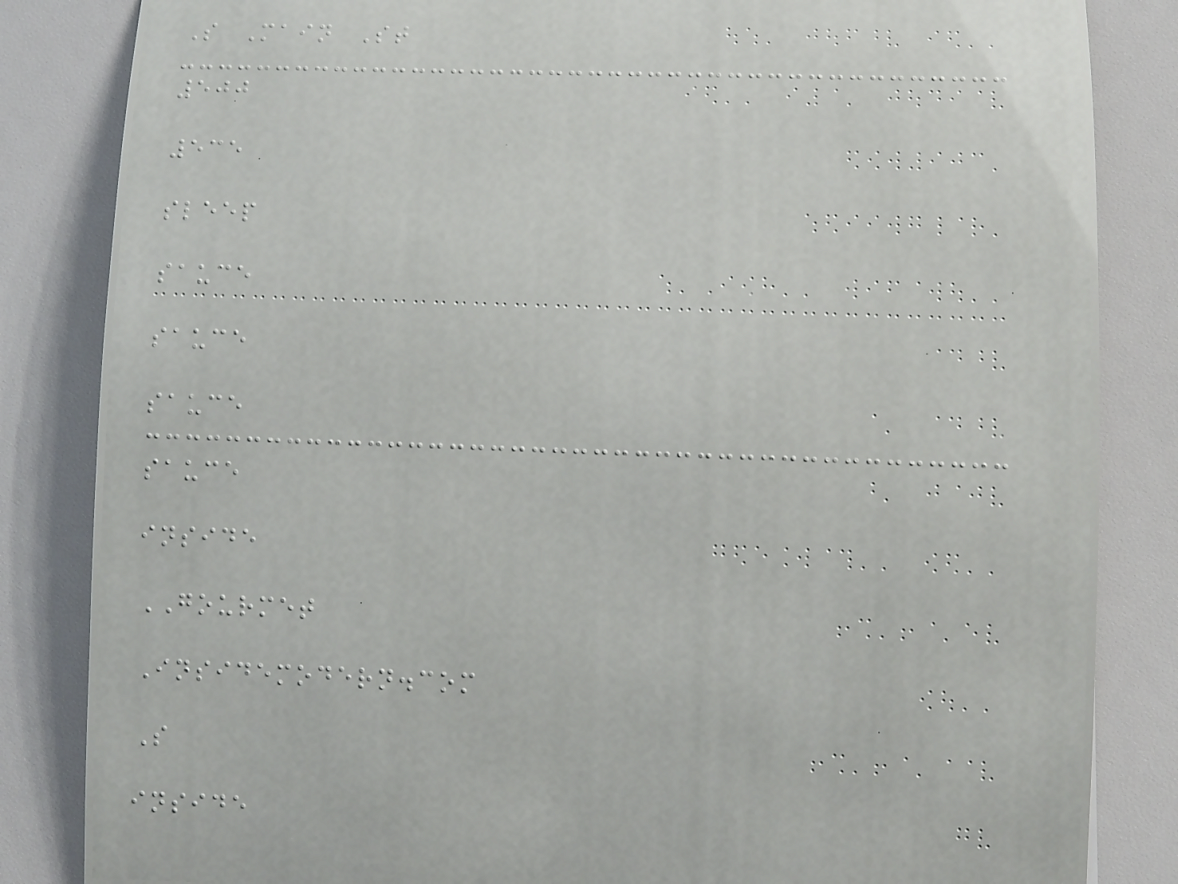S Main St
500
535
sleep
sauce
sauce
sauce
sauce
inside
GOURMET
Insidemodern.com
S
inside
